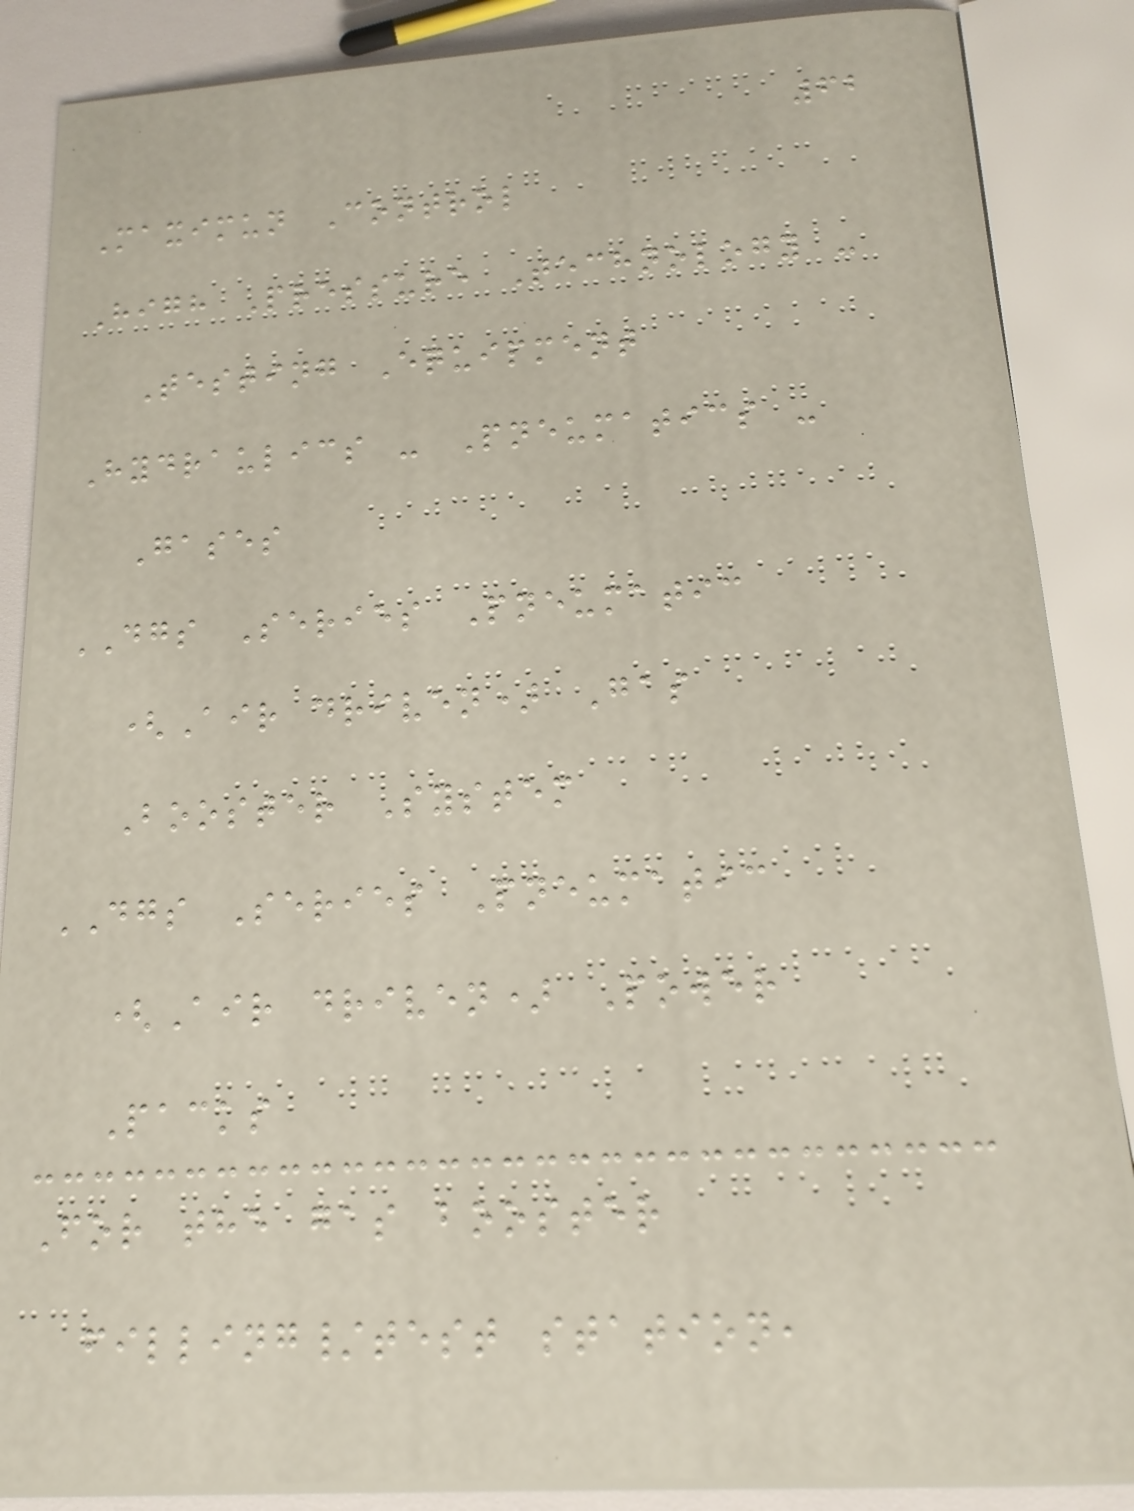62
Maximun Control
High Pressure Technology -
Testing Equipment
Hydraulics - Pneumatics -
Gases
DGS Series Pneumatic
(Air driven) Gas
Booster System
DGS Series Pneumatic
(Air driven) Power
Packs
For the gas booster
filling/test station,
